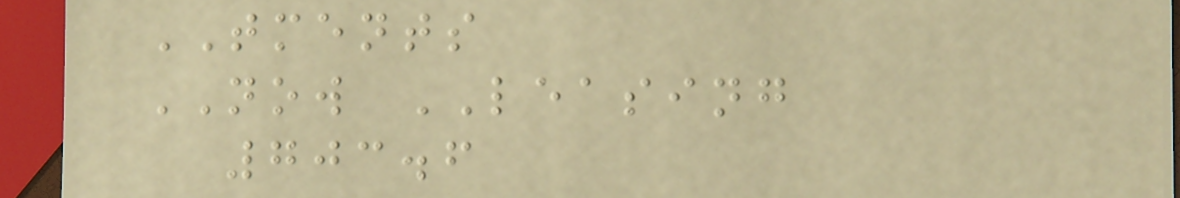TMENTS
NOW LEASING
703.6
